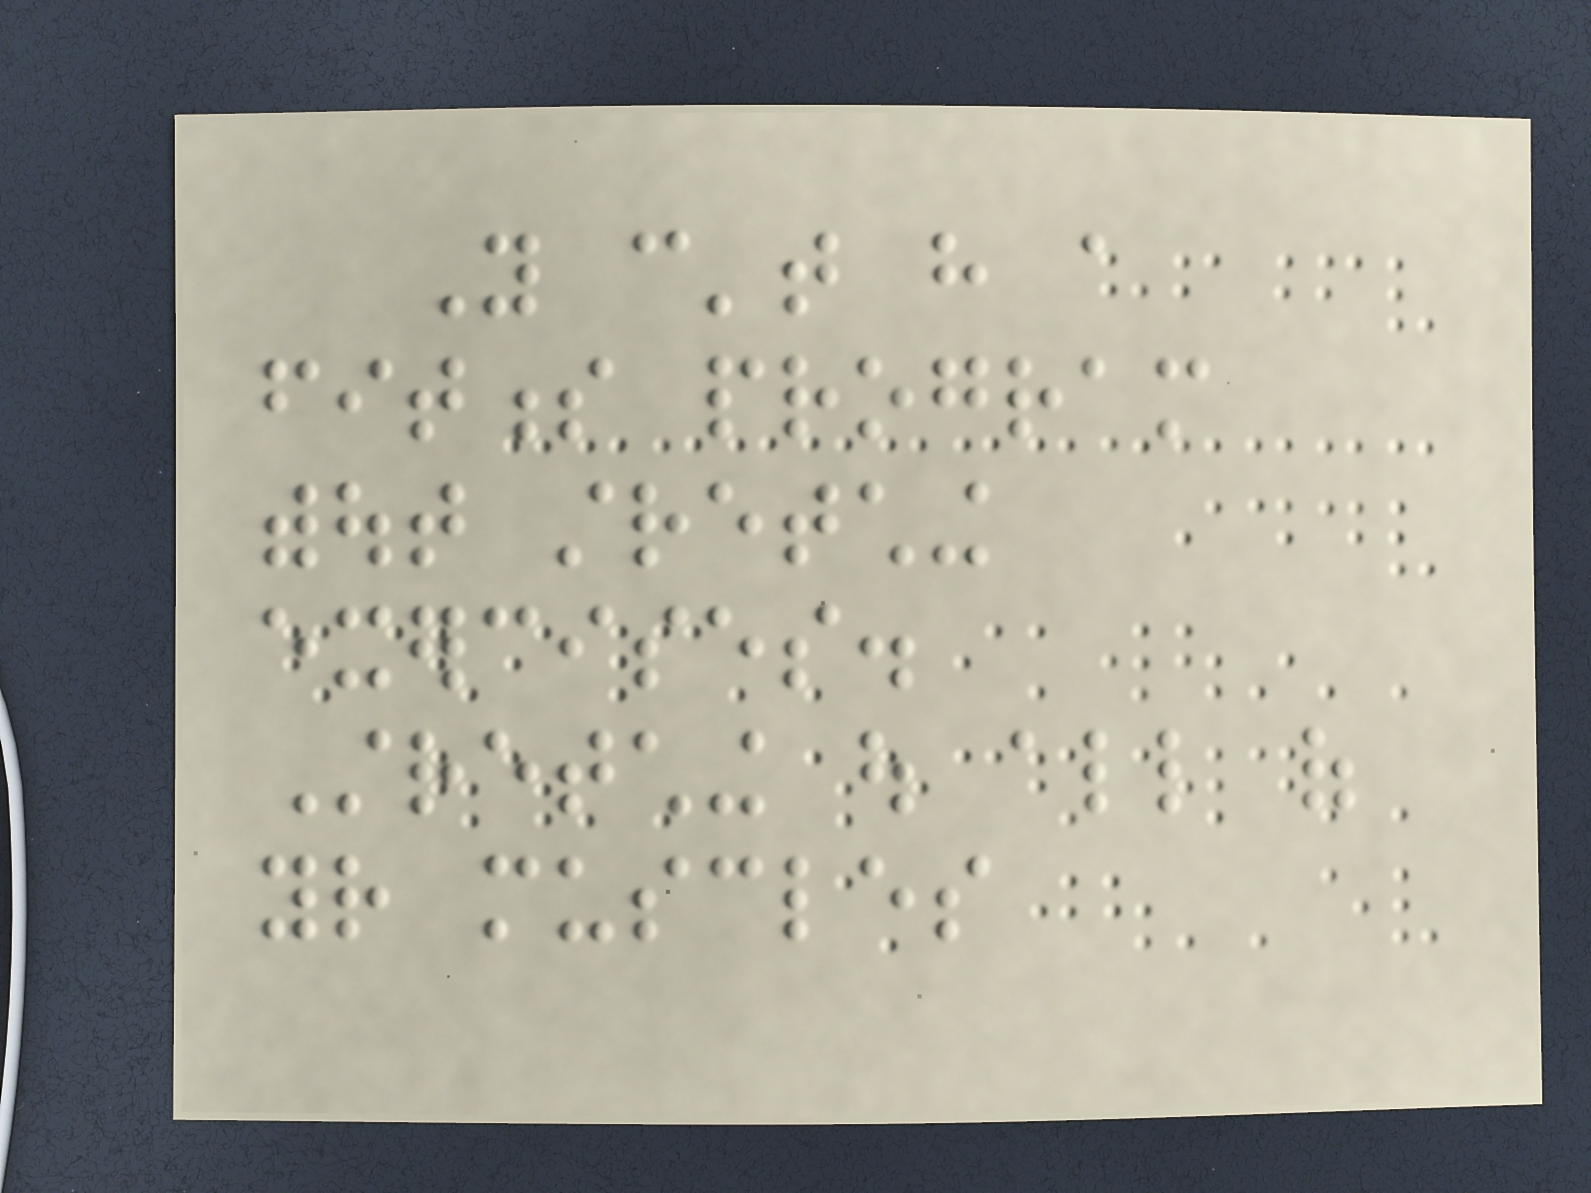You can't have a
fitness program
without stretching
exercises.
Stretching out all of
your muscles
